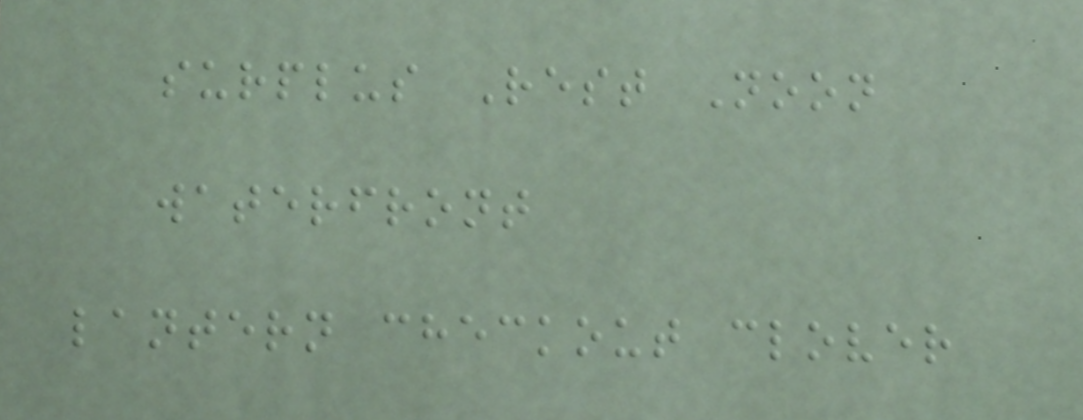surplus Rest Noon
waterfront
lantern checkout clover
